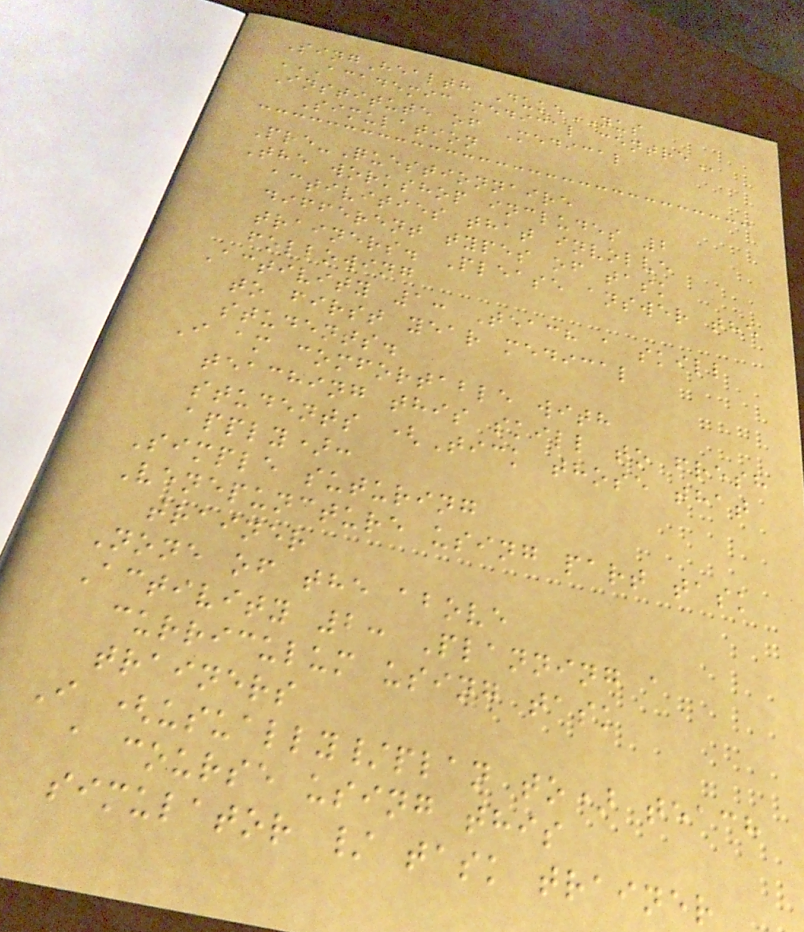SingHealth DukeNUS
ACADEMIC MEDICAL CENTRE
Institute of Medical
Simulation
Pre-Questionnaire
The workshop includes 2
activities that involve
different types of task
trainers. Please answer the
following
Activity 1: Teach a skill
to first year medical
students.
I am comfortable with
teaching this skill to fresh
students (Tick those that
apply):
Simple suturing
Venepuncture using part task
trainer
None of the above
Activity 2: Planning a
curriculum using task
trainers
I (usually/plan to) teach
a course using this
simulator / task trainer
